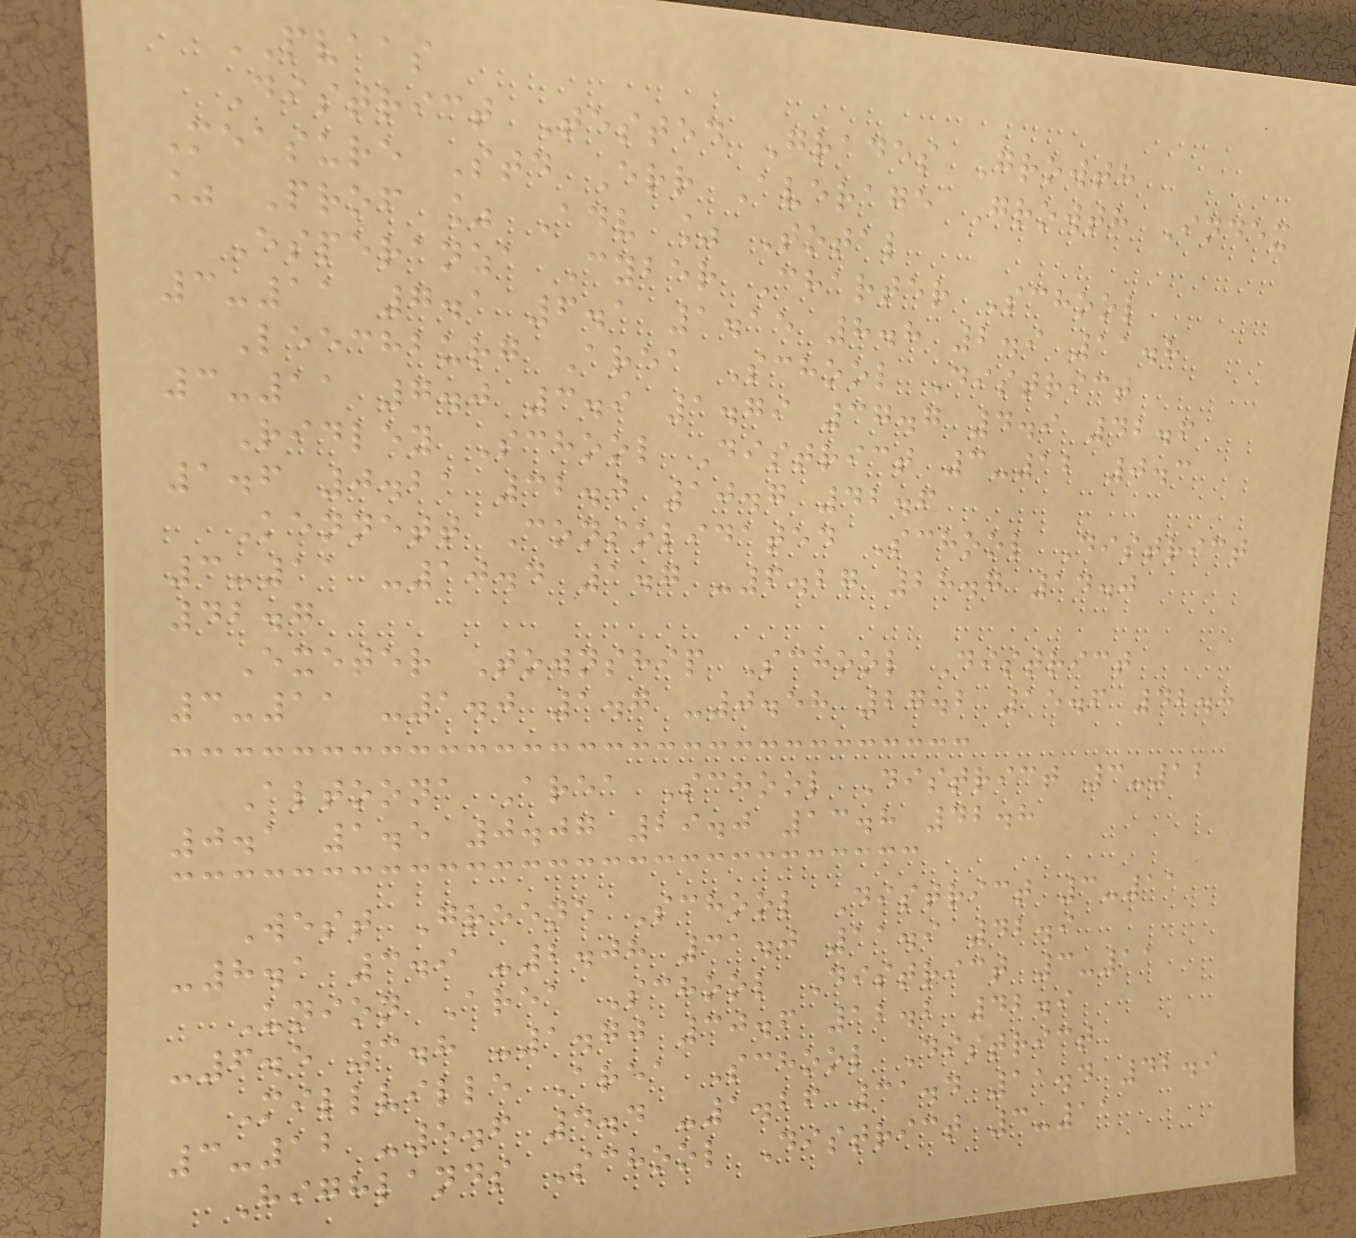PVAAS
District Tested Grades Growth
Measure Std Err Average Growth Index
% Prof % Adv % Total
Esperanza Cyber Charter School
3-11 7.1 6.1 1.15 8.8 2.9 11.8
Leechburg Area School District
3-11 7.0 3.9 1.79 37.7 4.9 42.6
Ridley School District 3-12 0.3
1.6 0.21 32.0 10.7 42.6
Kennett Consolidated School District
3-11 -10.4 1.7 -6.27 28.7 14.0
42.7
Exeter Township School District
3-11 -1.0 1.7 -0.58 27.2 15.6 42.8
Altoona Area School District 3-12
0.1 1.5 0.07 29.0 13.8 42.8
West Greene School District 3-11
-8.1 3.9 -2.08 31.0 11.9 42.9
Union Area School District 3-11
-6.5 3.8 -1.70 30.6 12.2 42.9
Millville Area School District
3-12 -5.6 4.4 -1.26 31.4 11.4 42.9
Highlands School District 3-11
